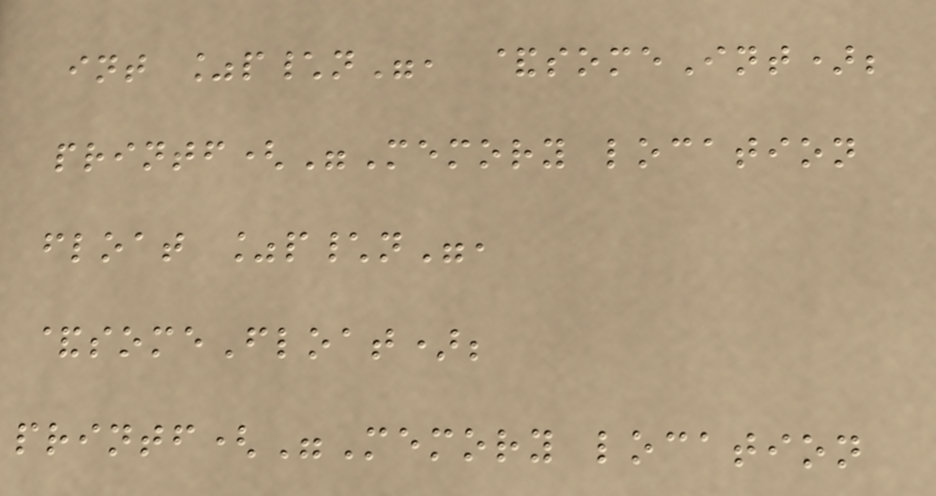int %p\n", &someInt);
printf("Memory location
float %p\n",
&someFloat);
printf("Memory location
